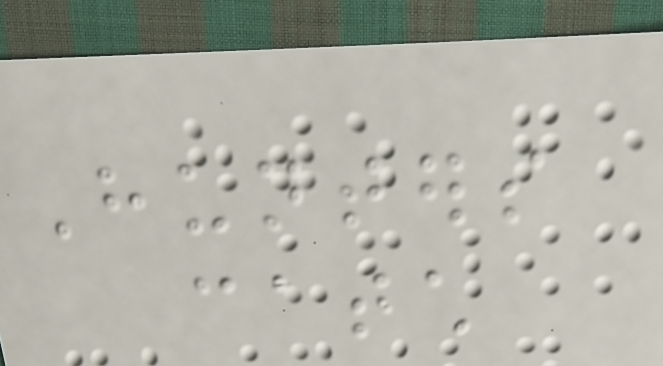Hunters
catch
